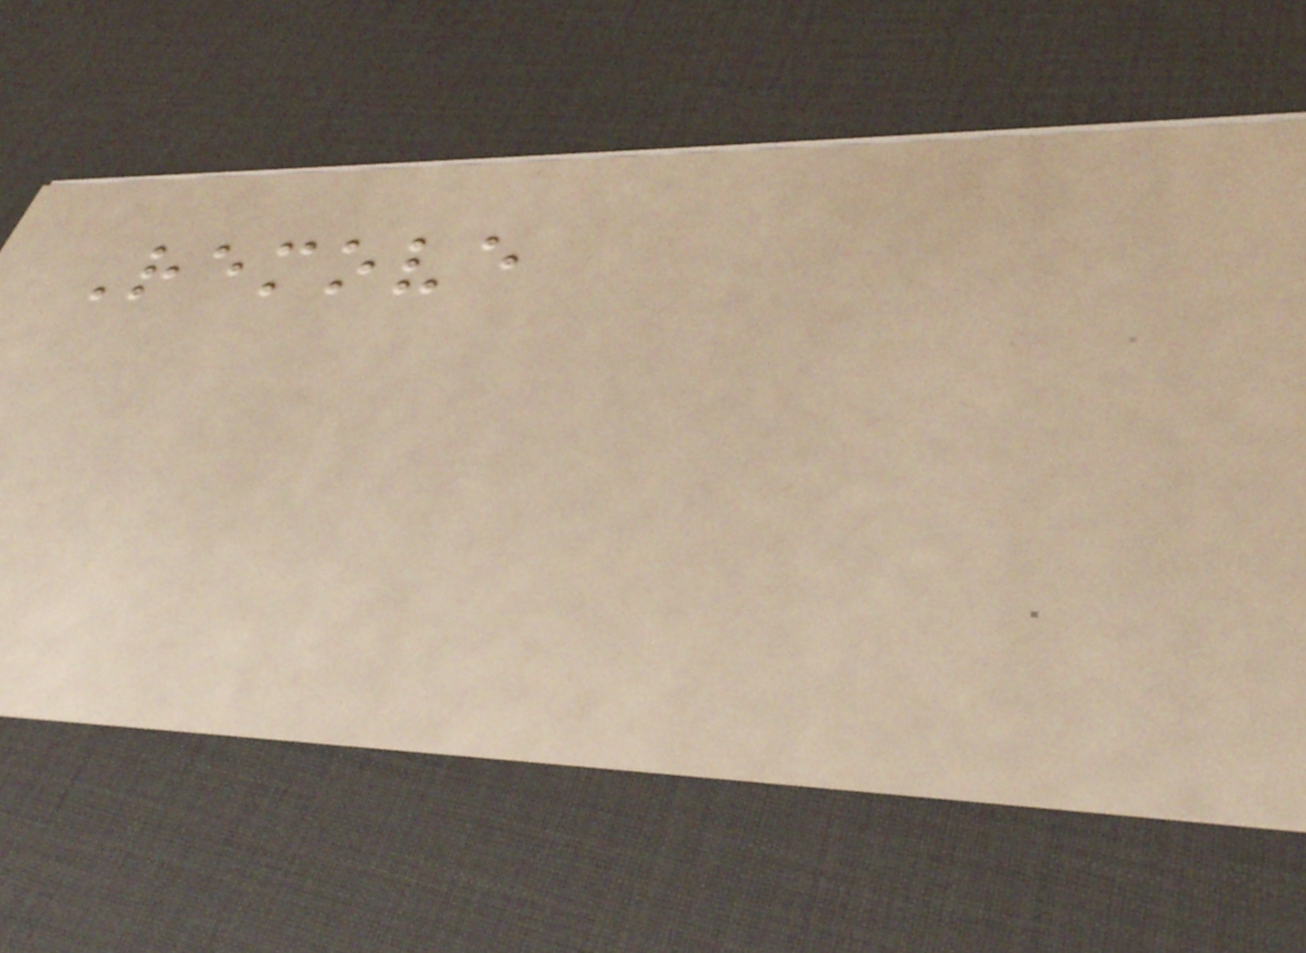Remove
